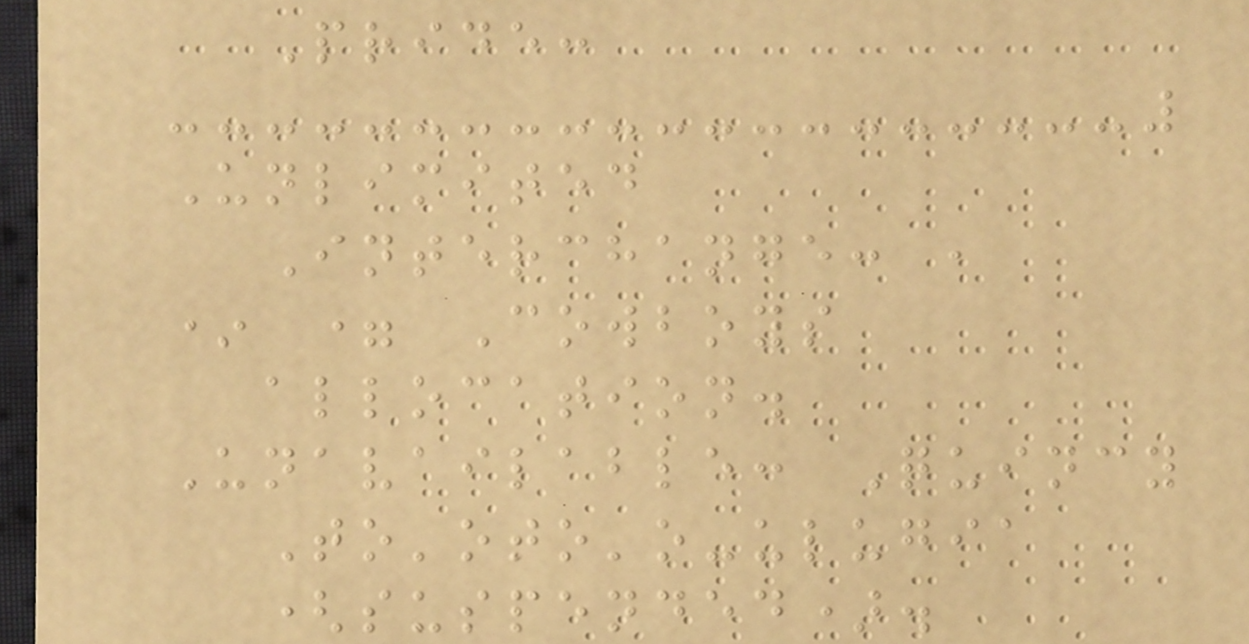Pride:
Unlimited
Interchange: ,
* = Cowboys
allocation.
Unavailable: Quincy
To'oto'o-ulugia
(suspended).
